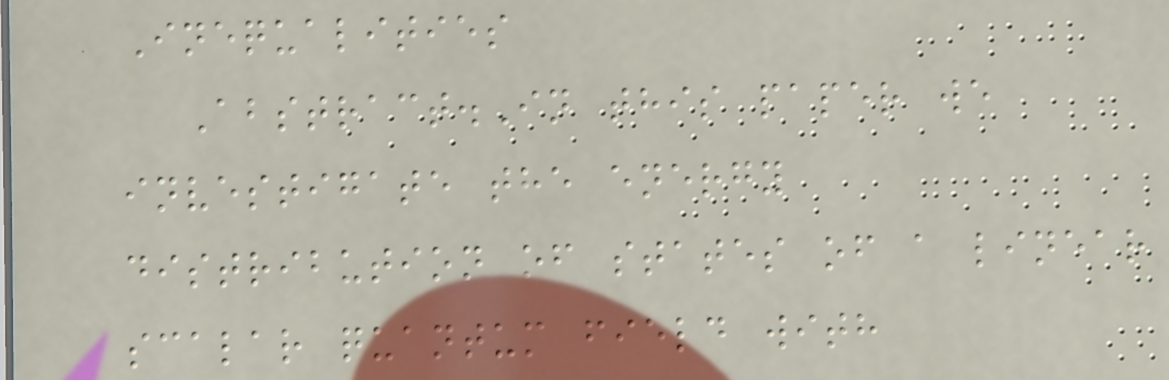Inequalities
Abstract.In this paper we
investigate the energy
distribution of states of a linear
scalar quantum field with
